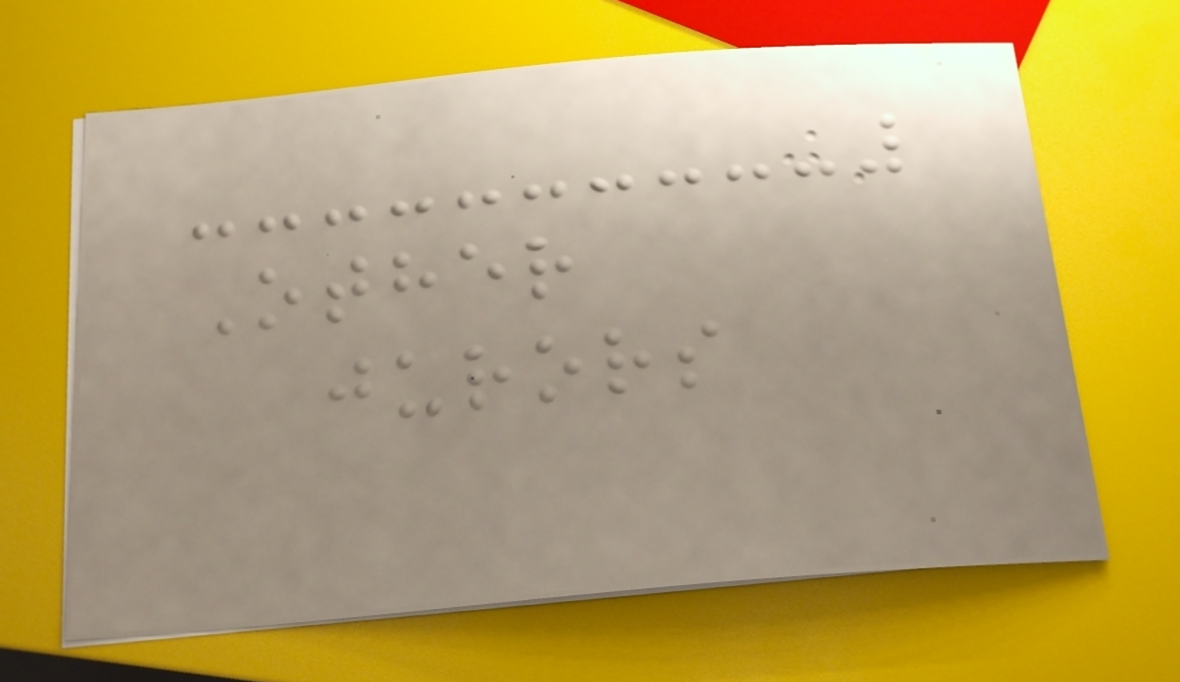Other
jurors
